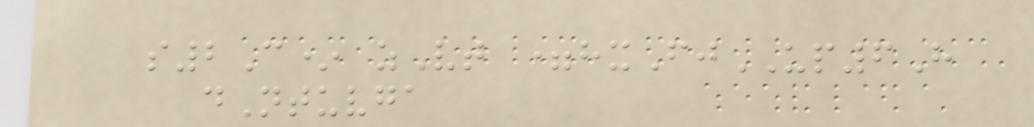s2C* zVt =hxFjUP6H
dNtuvga
